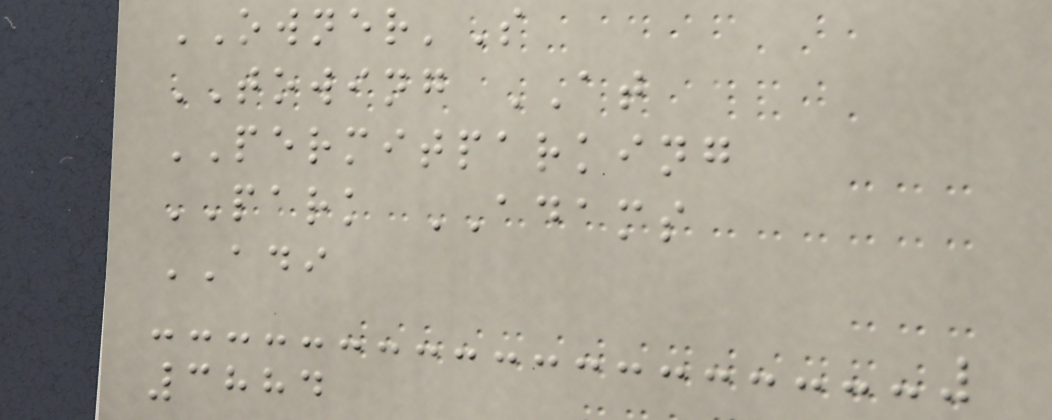OWNER'S
TOWING AT
PERMITPARKING
PARK ADAMS
ADI
3884
